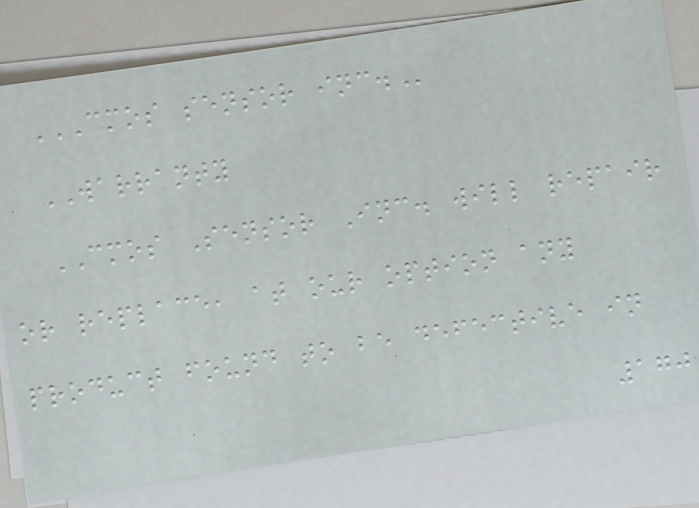CMOS SENSOR INC.
WARRANTY
CMOS Sensor Inc. will repair
or replace, at our option any
product found to be defective in
170
